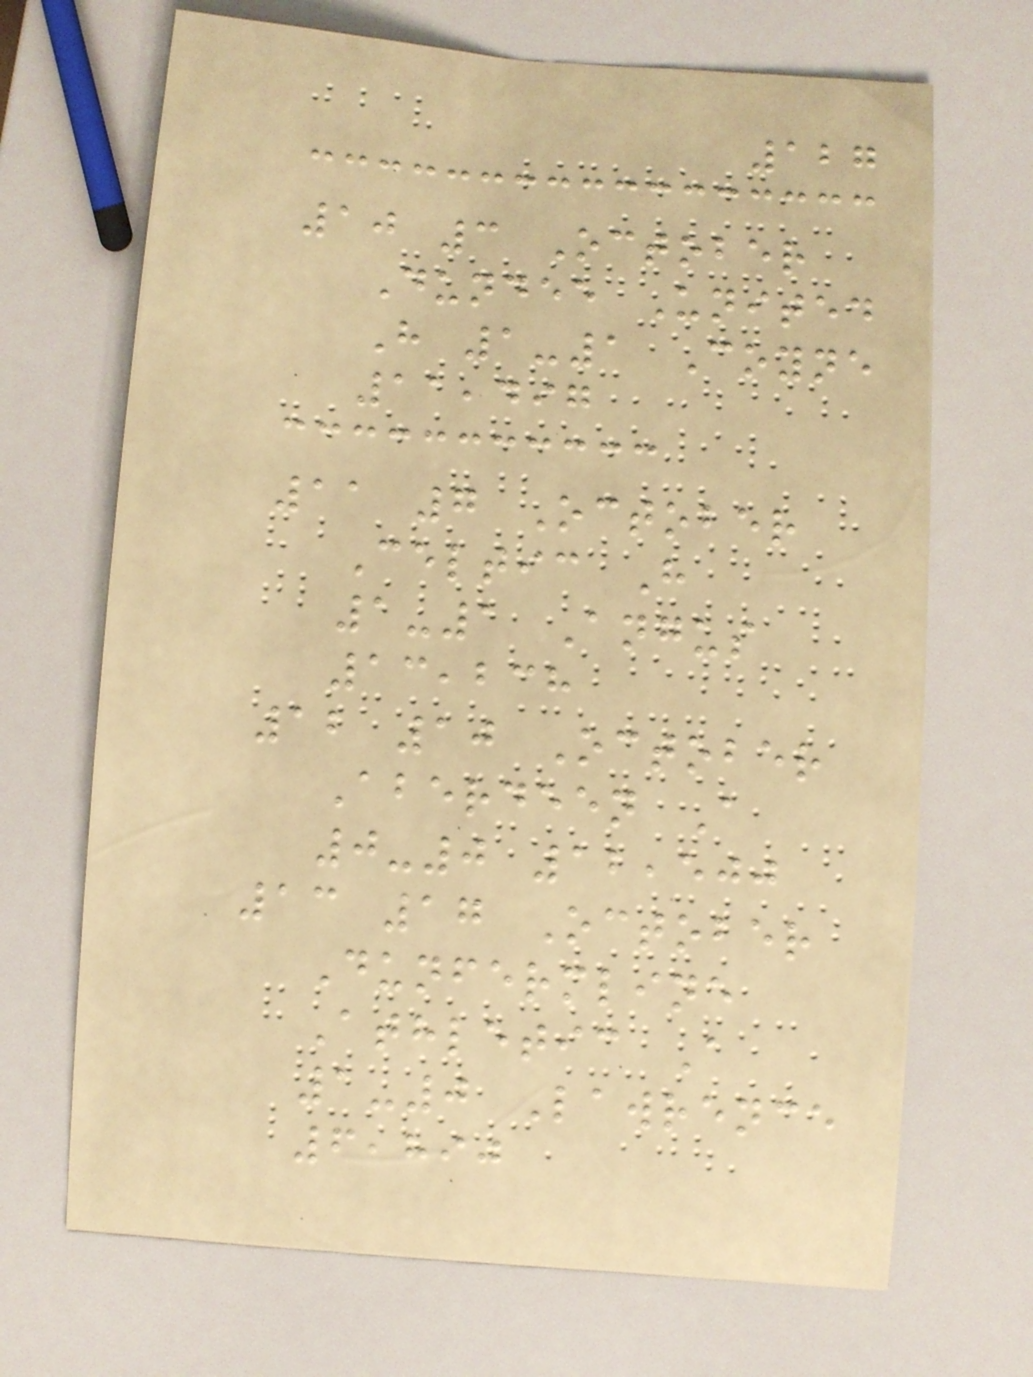127
10 3 October
Dundee United
H 1-1 Coyne
11,497
11 7 October
Celtic H
1-1 Angus
13,238
12 10 October
Aberdeen A
0-0 12,500
13 17 October
Dunfermline
Athletic A
1-0 Lawrence
6,890
